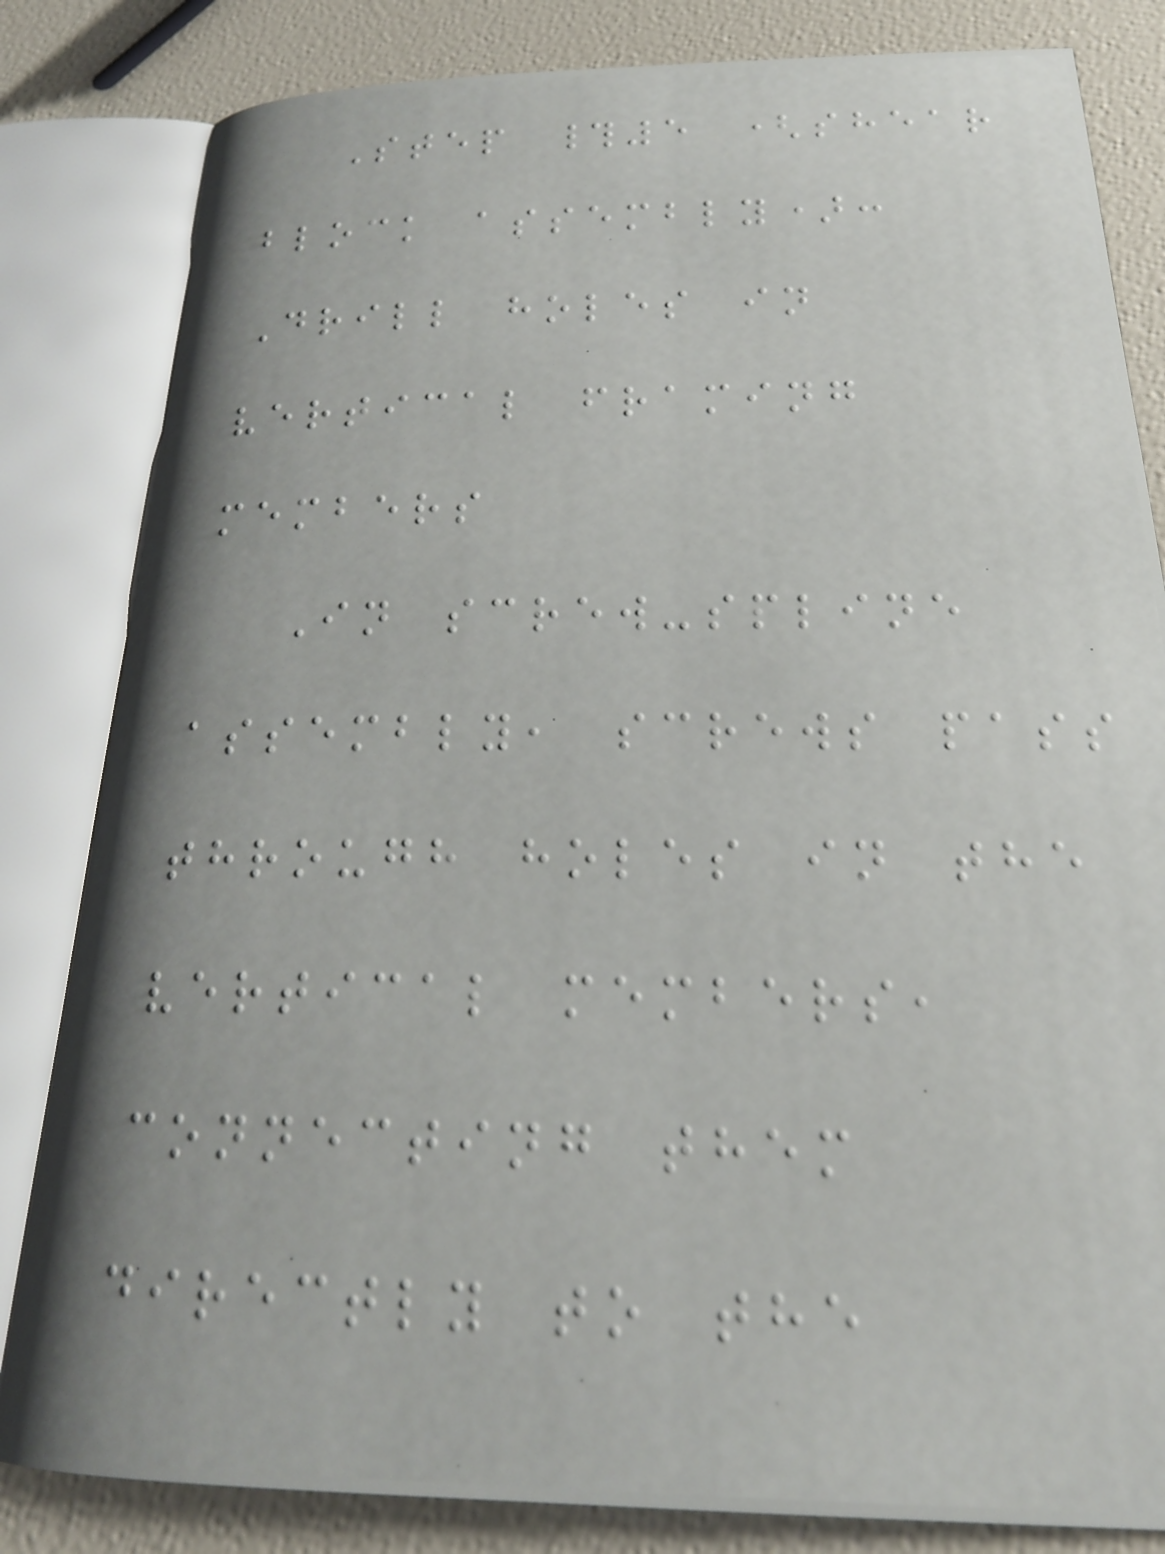Step #5 (shear
block assembly):
Drill holes in
vertical framing
members
In screw-spline
assembly, screws pass
through holes in the
vertical members,
connecting them
directly to the
